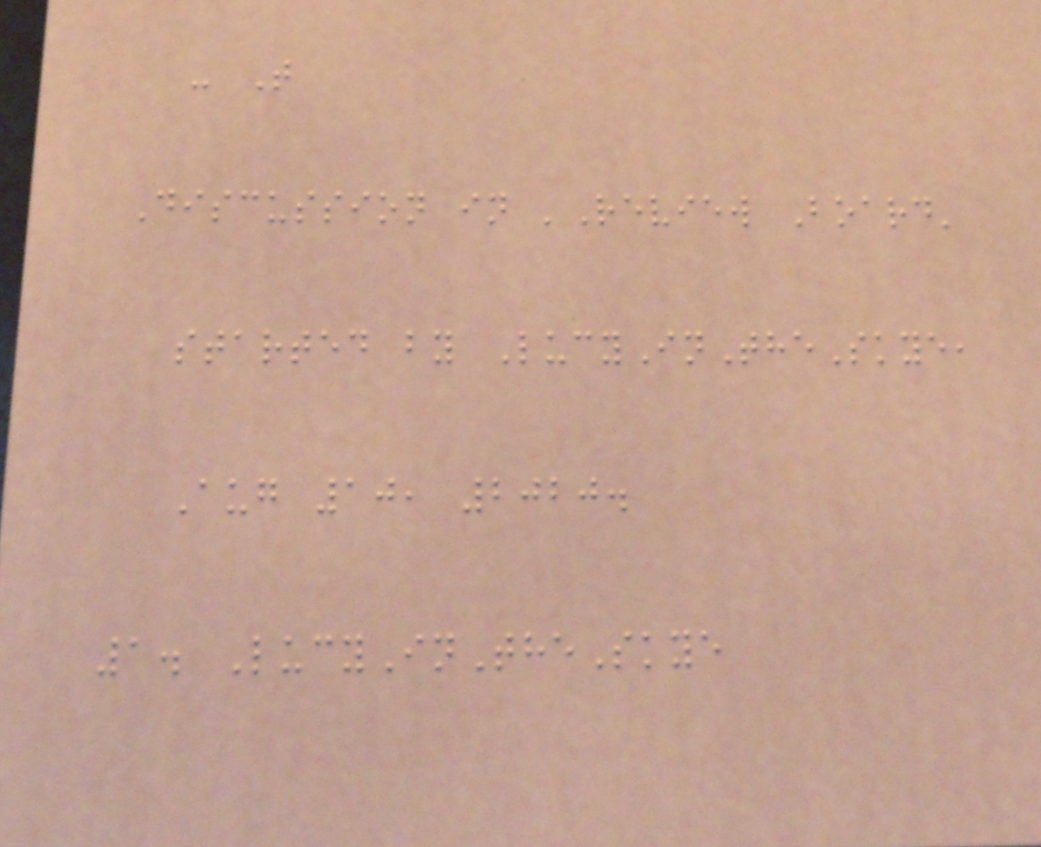- T
Discussion in 'Review Board'
started by LucyInTheSkye,
Aug 10, 2020.
1. LucyInTheSkye
